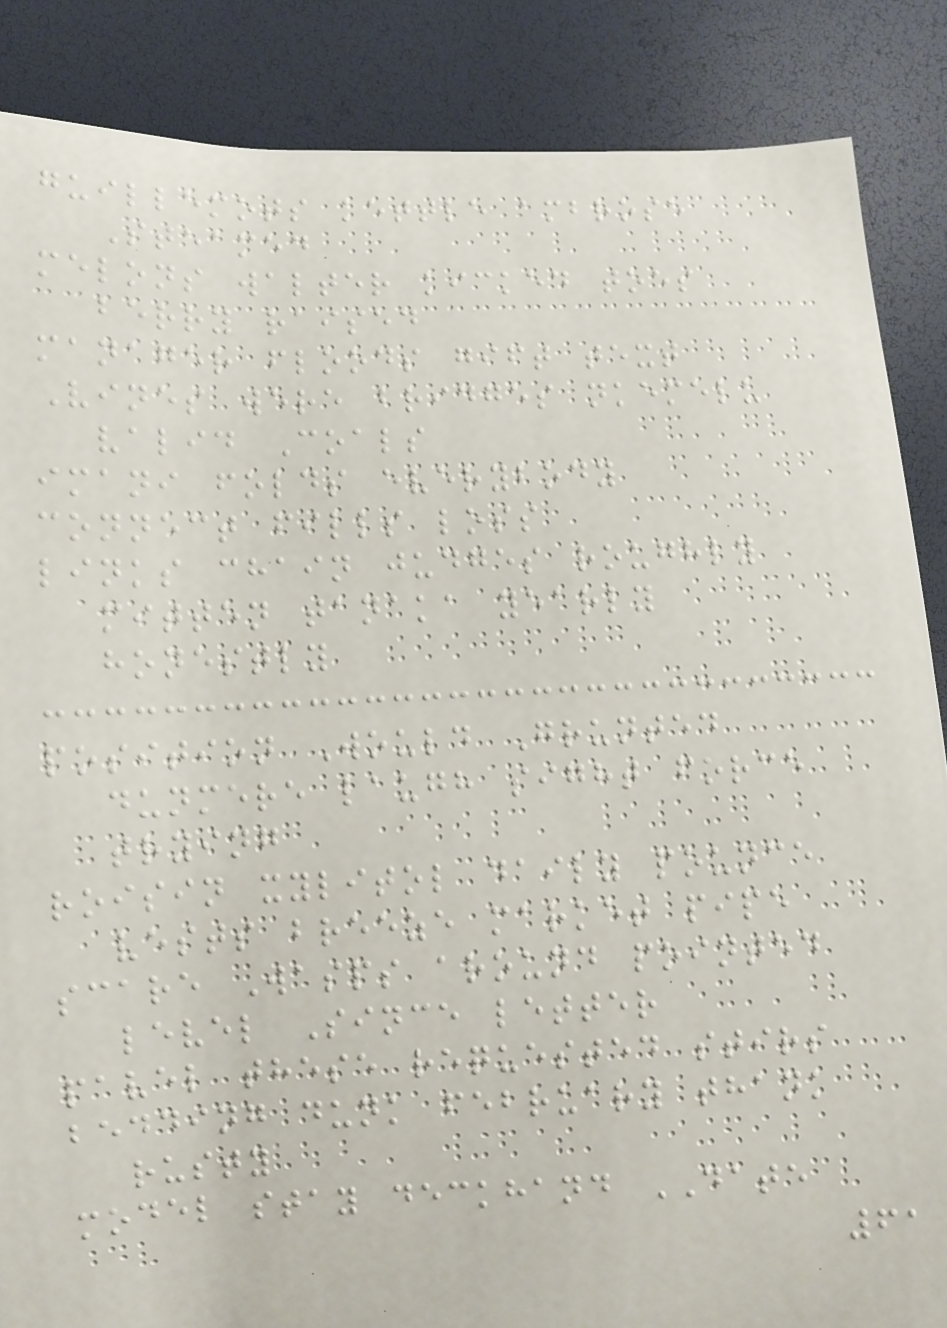guillemots kettle ambrose
Steamed
melons walter kicked toes
berry raised
manager floods gift text
Vines were bridges nkemelu
valid Coals
imani folds everybody
connect fills loss
links chain judges roughly
mitten tanaka yearly
honestly
position Would Grunted
dunmere laugh sight force
trying
roisin xylitol daily pounce
vests breeze market pipe
scare Wasps around pointed
level Since letter
pavel these requested stirs
bedding dunk february thank
rusty
model stay deckhand DATE
61
